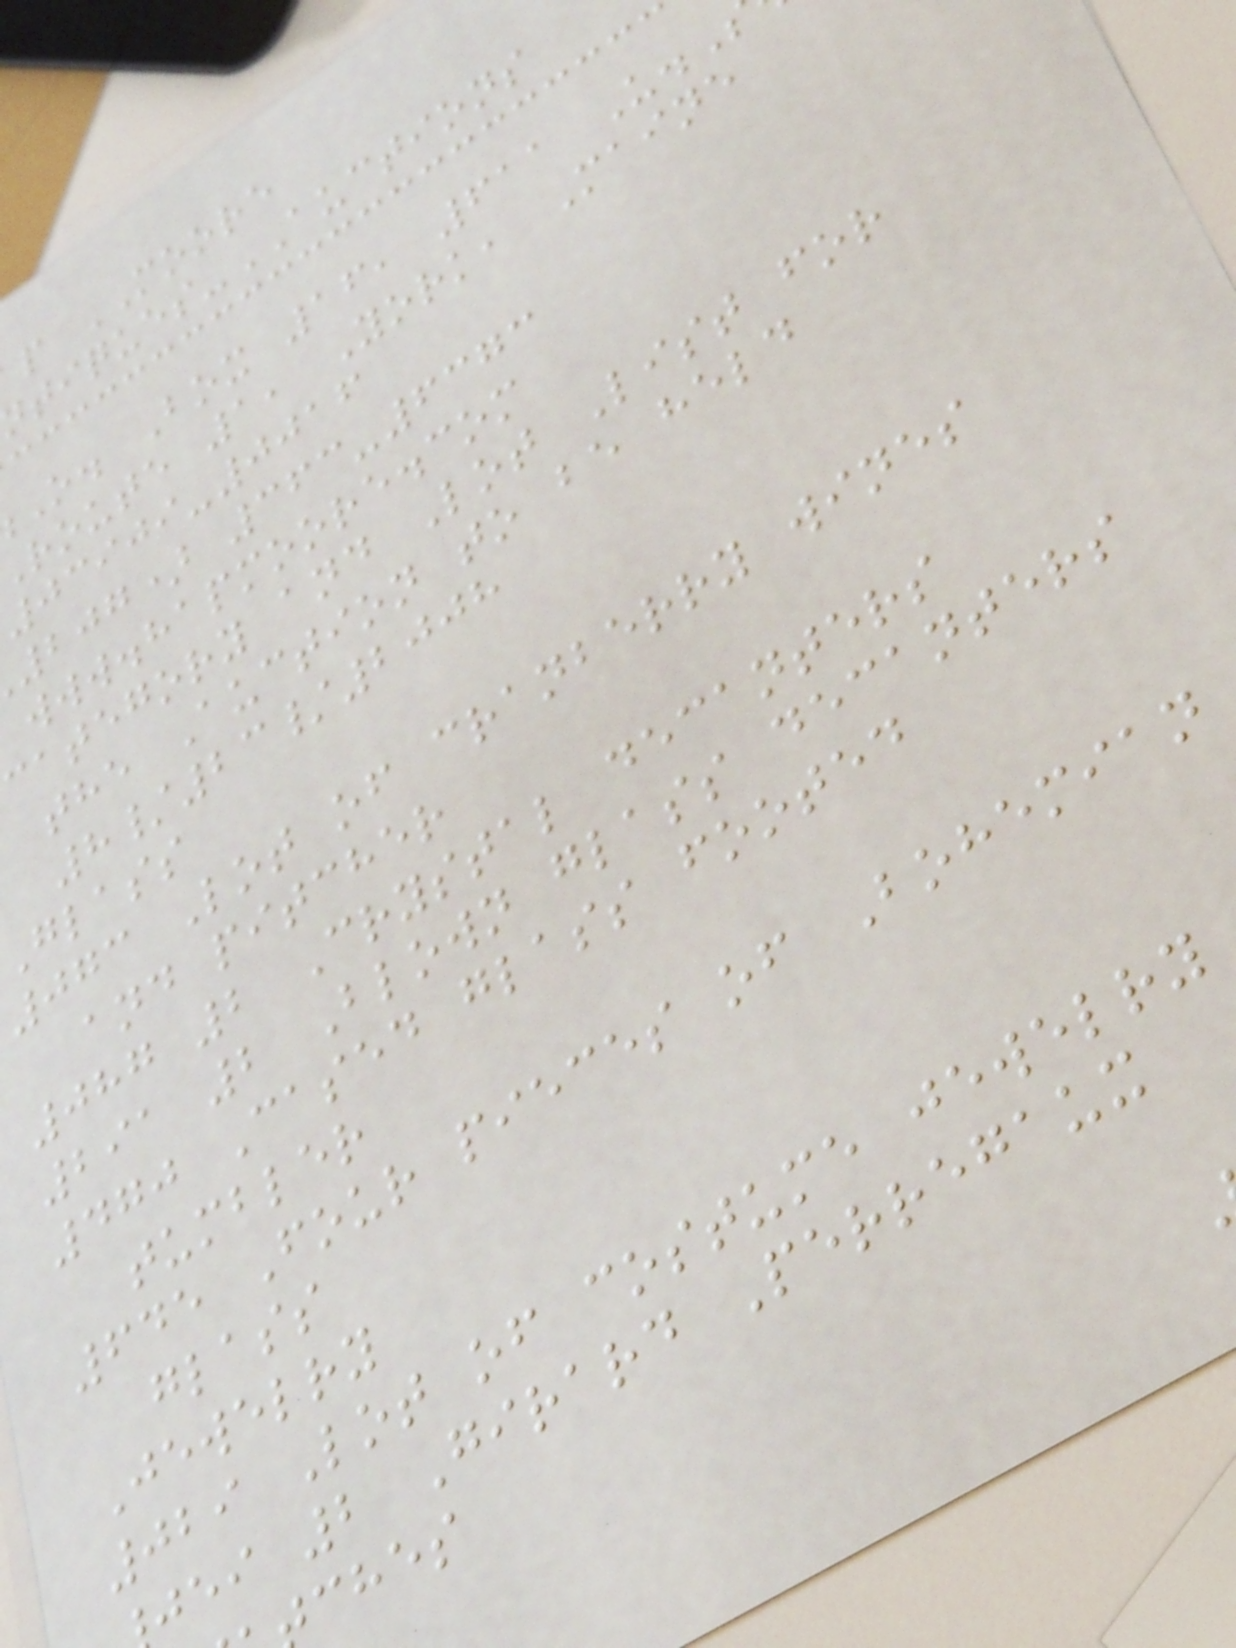p MOORE
-AUCTIONS
O. Box 16, 611 U.
route 1, York, Maine
03909-0016
207) 363-6373
www.hapmoore.com
category and Lot List for
the Auction to be held
8/23/2008
glass
073 Lot of cranberry wines
and pitcher
087 2 Crystal decanters
291 2 Blown glass decanters
470 Cased glass footed
tumbler
645 Four pieces of Bohemian
glass
Jewelry
029 Lot of costume jewelry
jei 2 Girard Perregaux
ches
